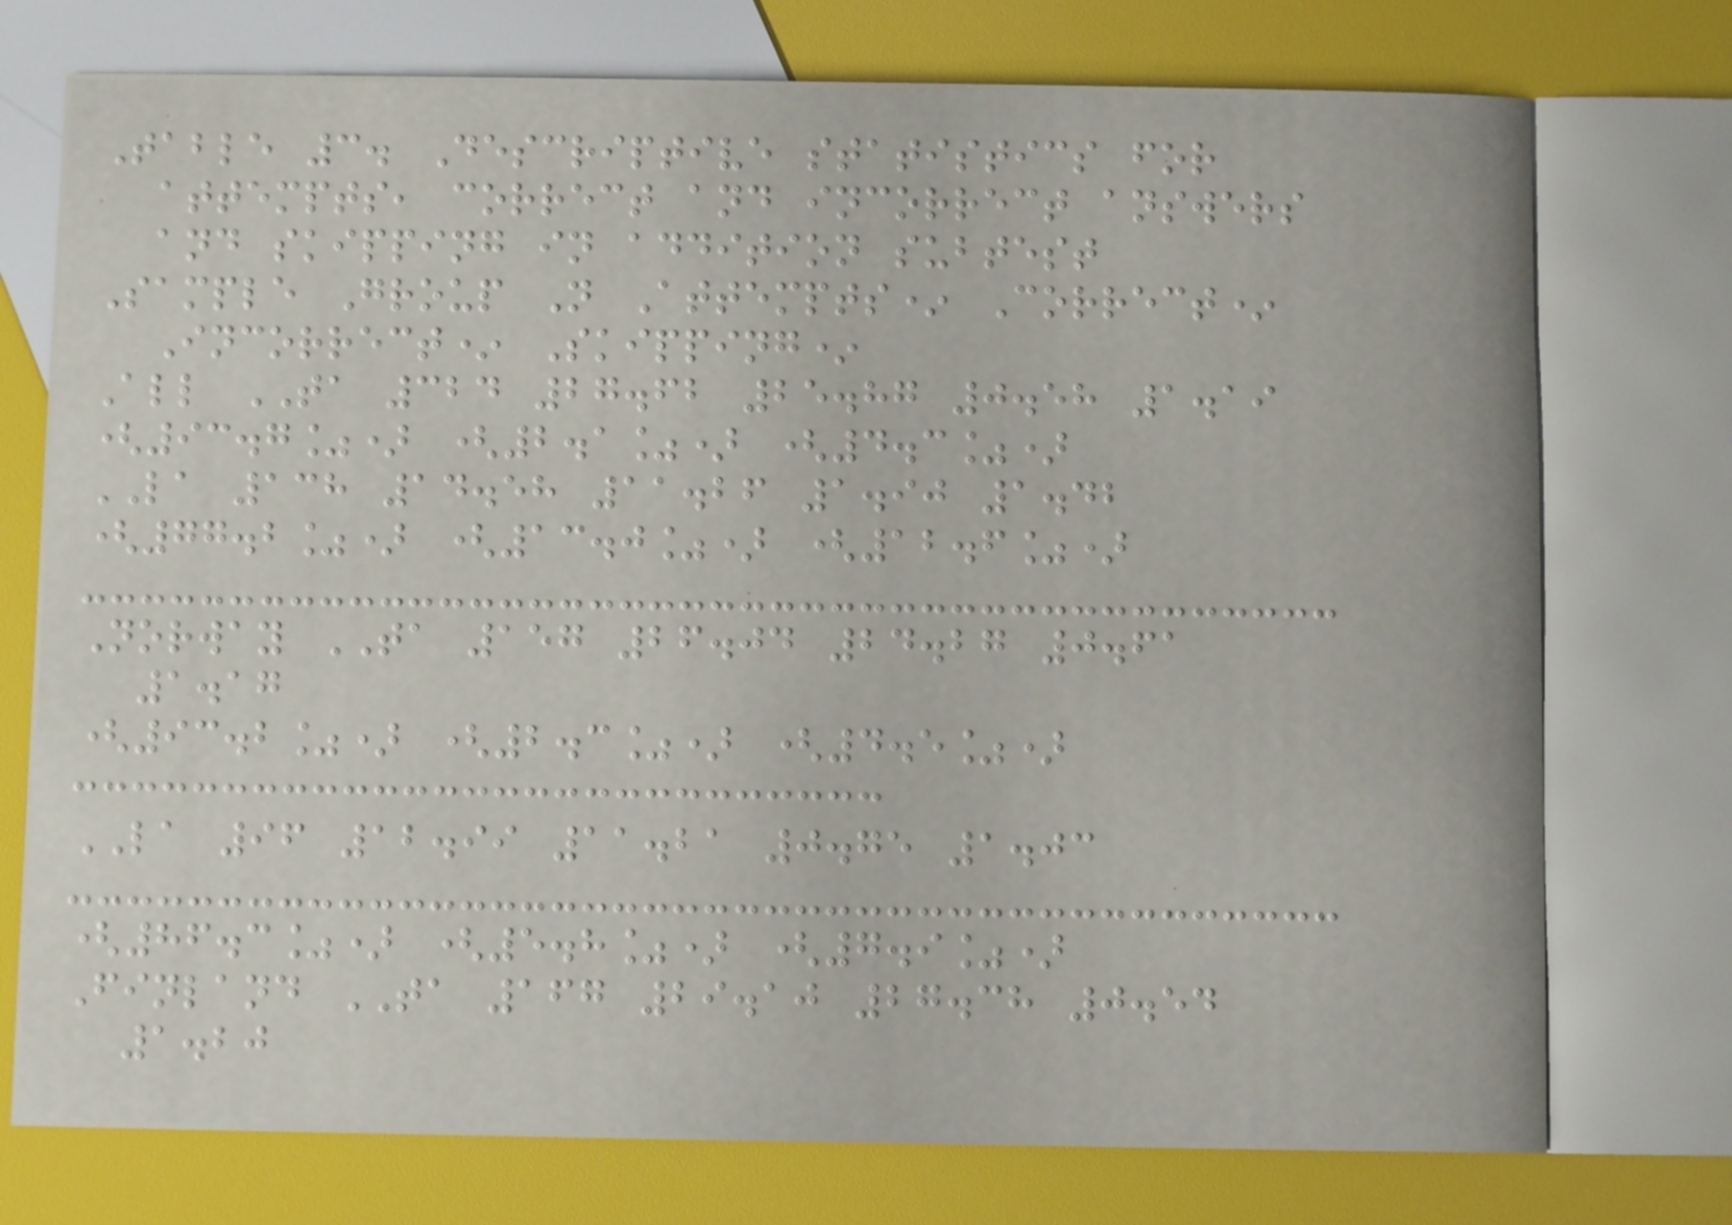Table 3. Descriptive statistics for
attempts, correct and incorrect answers
and skipping in addition subtest
Sample Group N Attempts* Correct*
Incorrect* Skipping*
All TA 324 27.62 25.87 0.58 1.19
(93.7%) (2.1%) (4.3%)
LA 138 14.58 11.26 1.90 1.42
(77.2%) (13.0%) (12.6%)
Norway TA 157 26.04 24.27 0.61
1.17
(93.2%) (2.3%) (4.5%)
LA 96 12.99 11.21 0.75 1.03
(86.3%) (5.8%) (7.9%)
Finland TA 167 29.10 27.38 0.54
1.20
